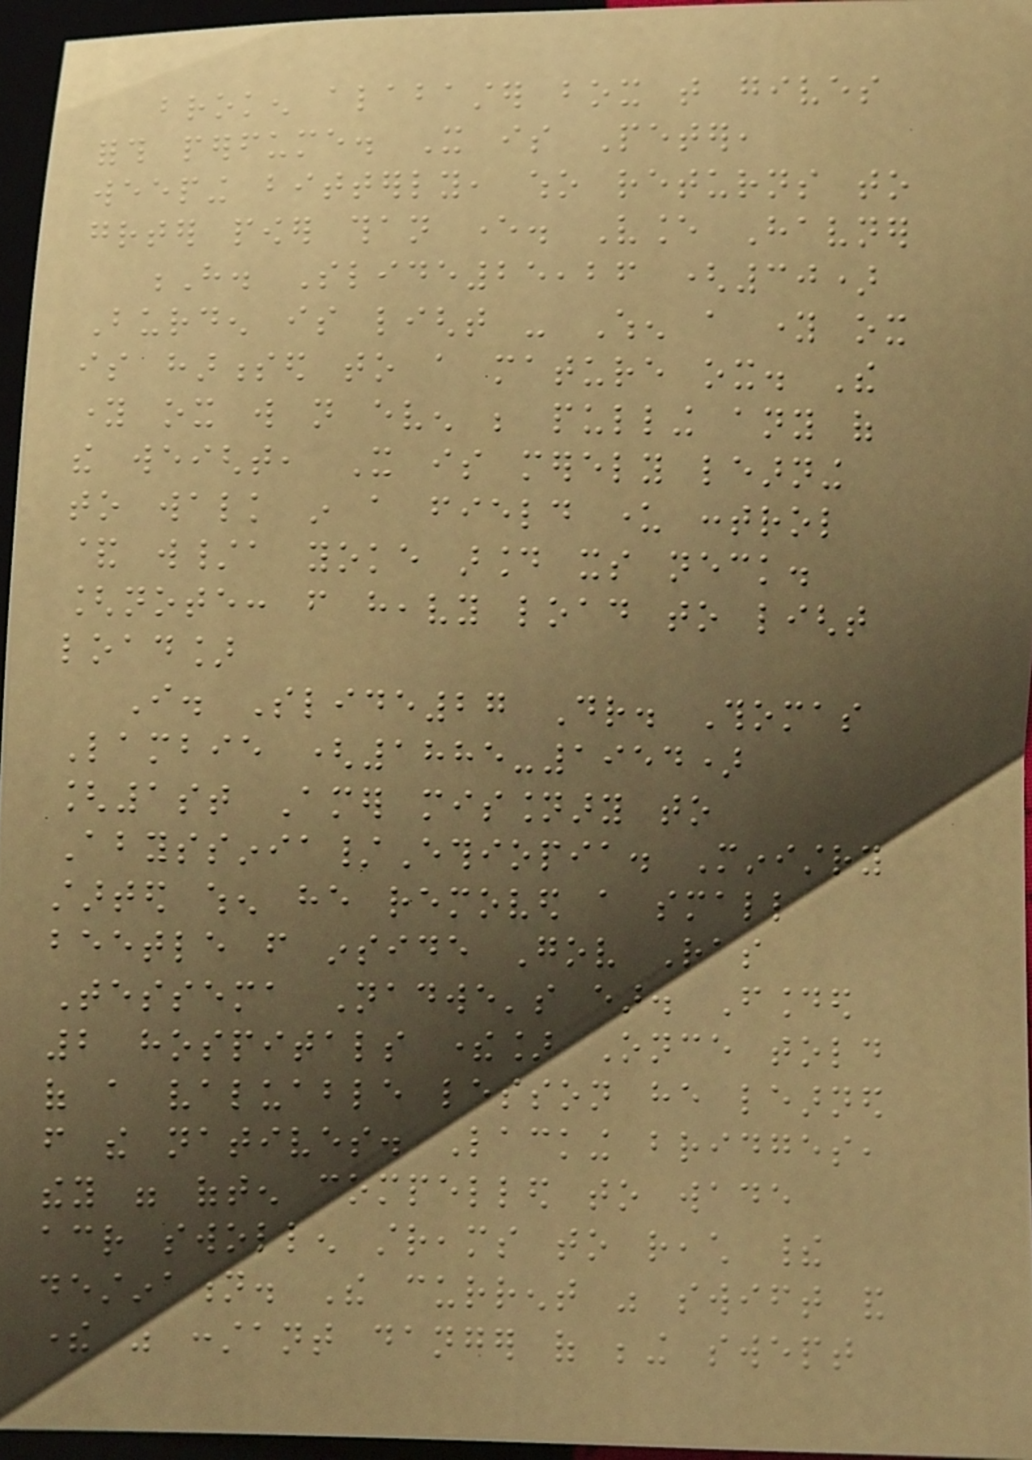broken alabaster box that gives
forth perfume. It is Peter,
weeping bitterly, who returns to
greater power than ever. Vance Havner
H. Slide25,26 (30)
Burden is light - When a young ox
is harnessed to a mature ox. The
young ox will not even be pulling any of
the weight, It is merely learning
to walk in a field under control
& w/a yoke around its neck.
[note: from heavy load to light
load]
I. Slide27 Dr. Thomas
Lambie (1885-1954)
[1st Amer missionary to
Abyssinia/Ethiopia. Ministry
started when he removed a small
beetle from inside Gov Ras
Tessema Nadwe's ear. Founded
2 hospitals there] Once told
of a valuable lesson he learned
from the natives. Lacking bridges,
they were often compelled to wade
across swollen streams to reach their
destination. The current was swift and
there was constant danger of being swept
